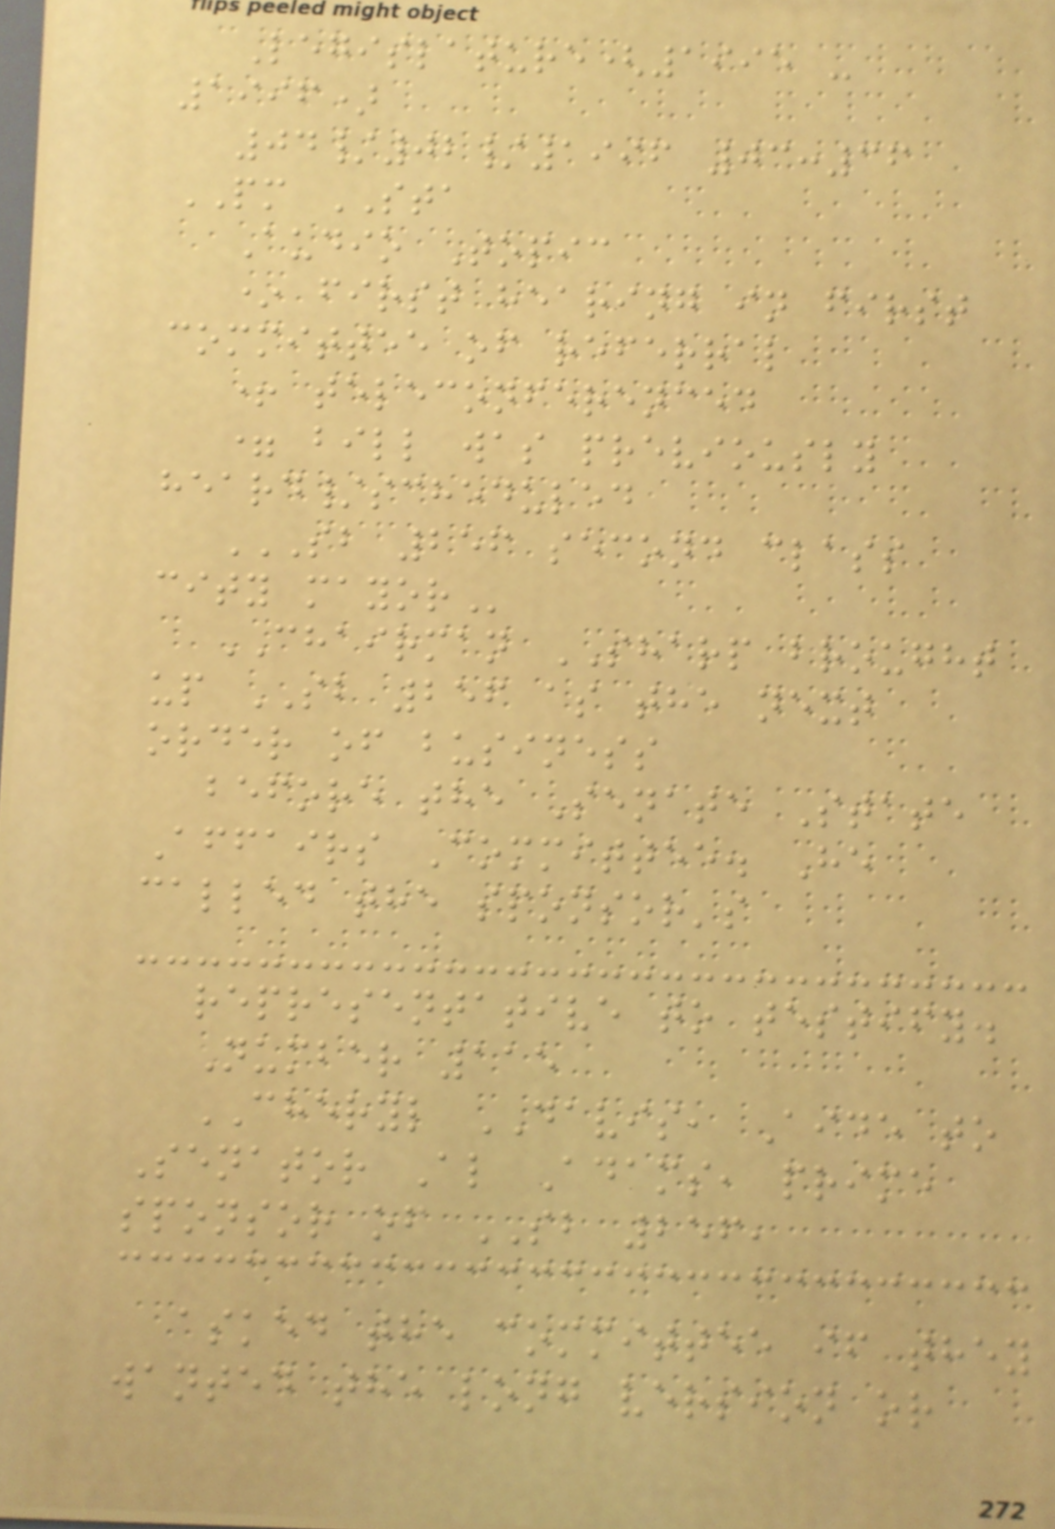Legislature(1995 -
1996)
04/02/1996 03:36
PM STA
Audio Topic
* first hearing in first
committee of referral
+ teleconferenced
= bill was previously
heard/scheduled
SB 256 SECOND CLASS
CITY MAYOR
CHAIRMAN SHARP brought
up SB 256 as the next
order of business
before the Senate State
Affairs Committee. He
called the sponsor's
representative to testify.
Number 115
CHERYL DAVIS, Aide to
Senator Al Adams, prime
sponsor of SB 256,
asked the committee if they
wanted the long version or
